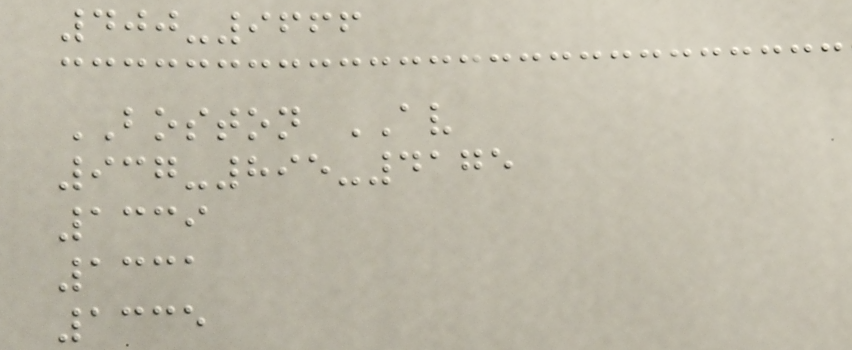400-9666
BOSTON AV
937-895-4175
1339
1331
1335
